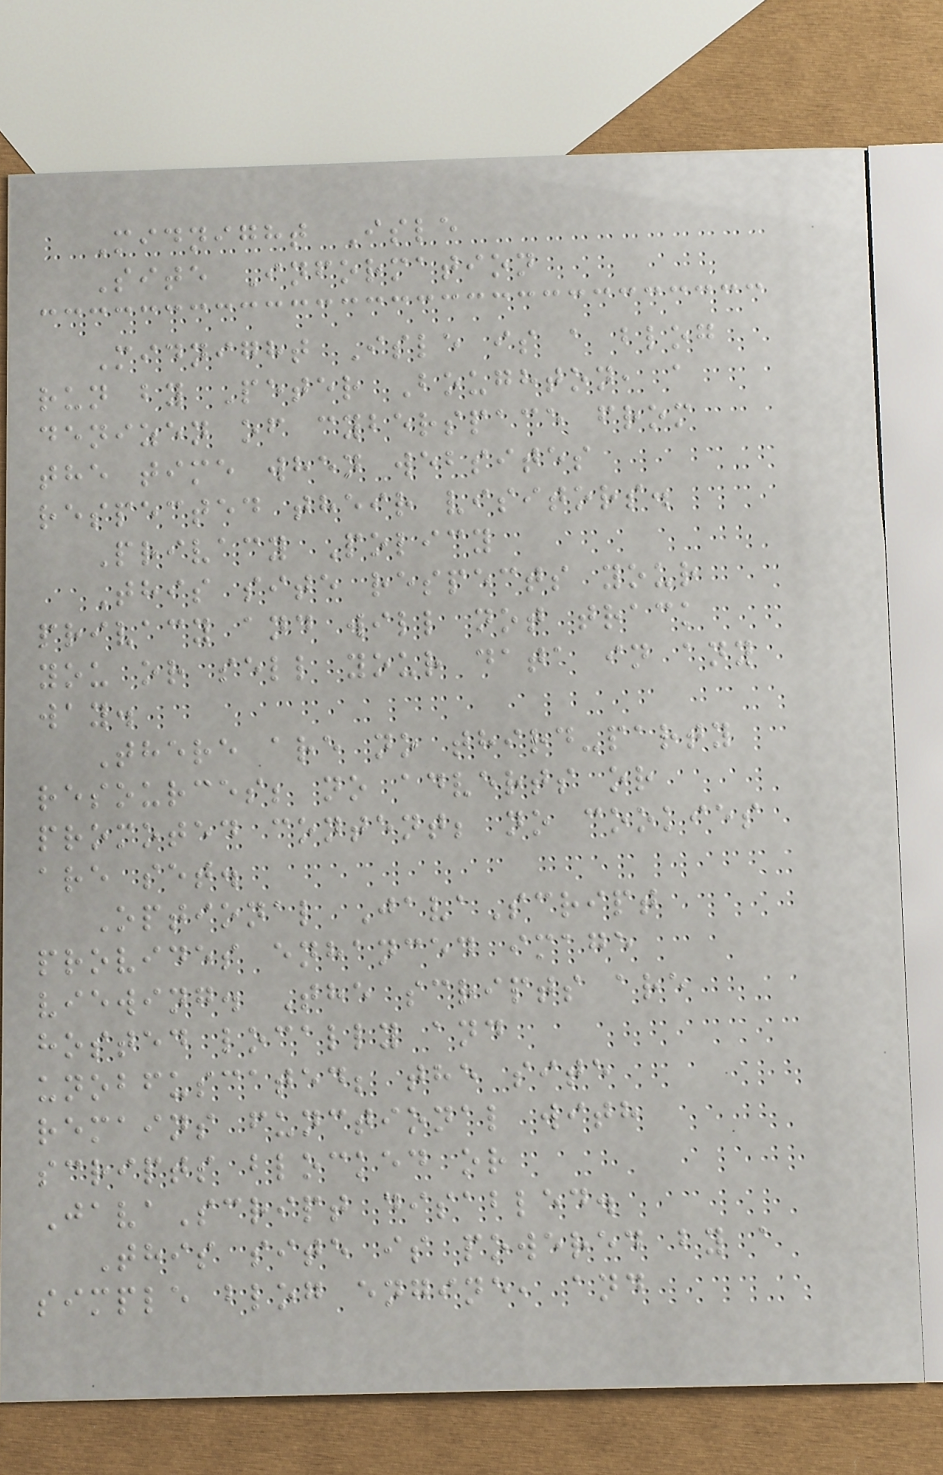Midnight Isle
Site Information
Midnight Isle is a blog
run by Peter Boughton, a
denizen of cyberspace from
the time when websites
respected their visitors.
Privacy Policy
This site respects your
privacy and will not track
you or sell your data in any
way.
There are no third-party
resources; no adverts or
promoted content; no cookies
are set.
Optional JavaScript
provides enhanced image
viewing. The scripts are
hosted locally and
unobfuscated; the site
remains functional with
scripts blocked or
JavaScript disabled.
This site is powered by a
simple blog engine, and
